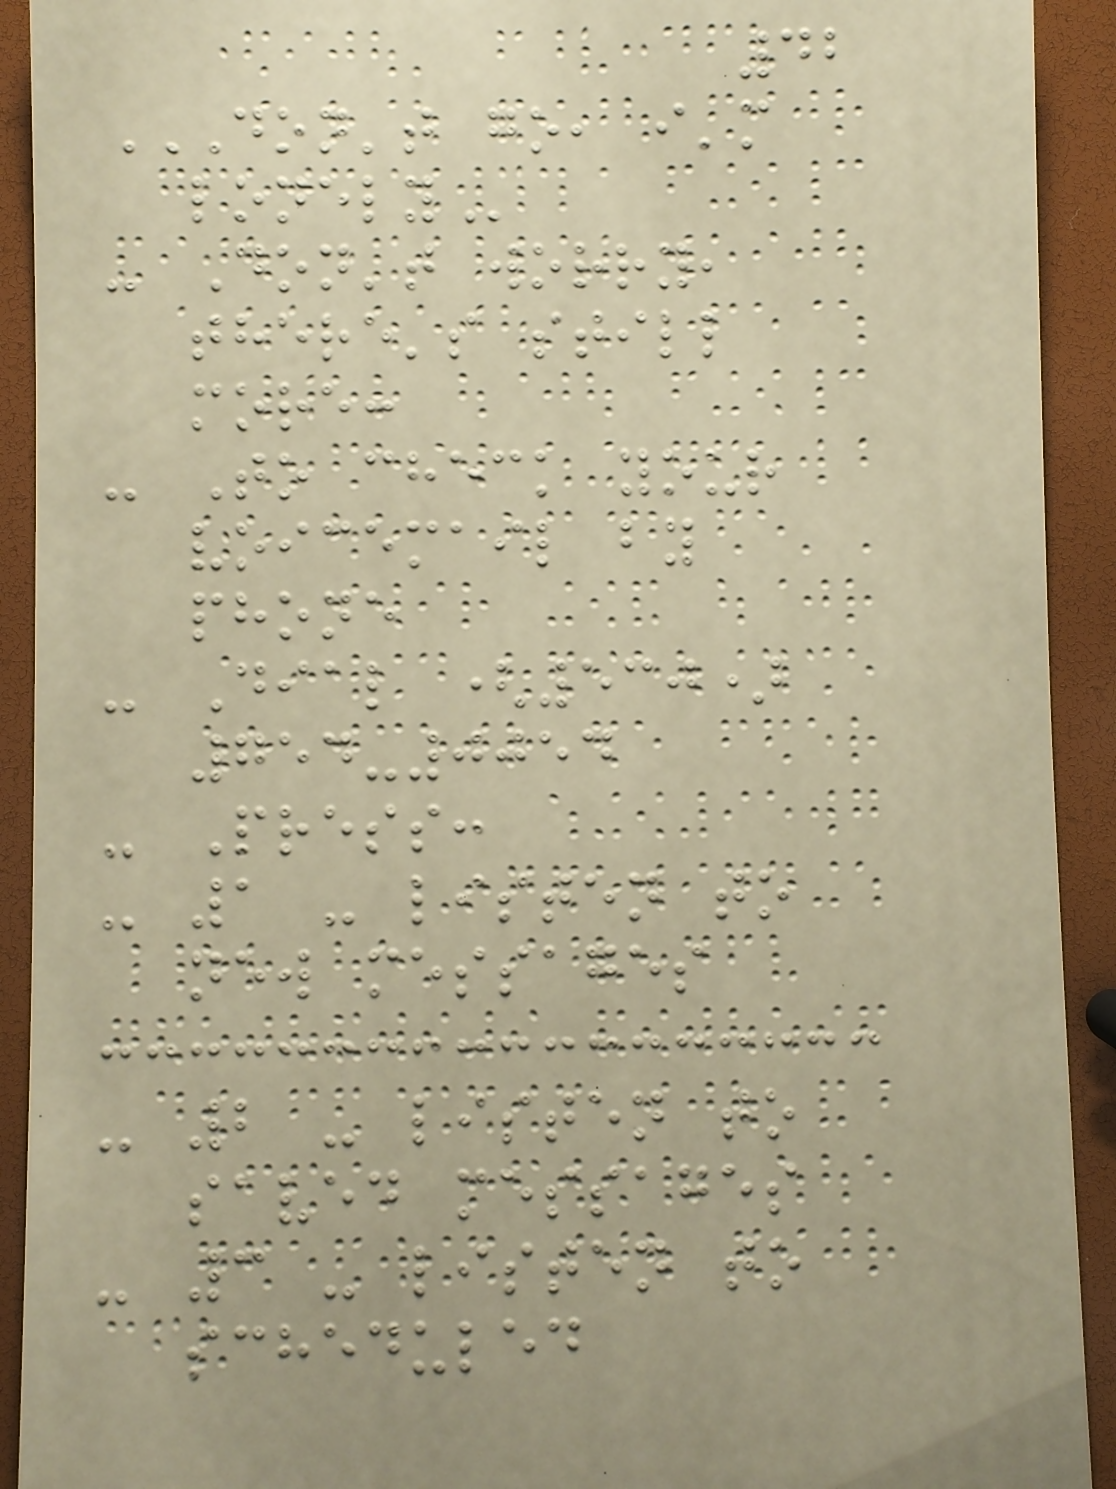42
DON'T GO, I'M
LONELY
- Don't worry,
there's still
more:
- To check your
voicemail by
phone
- Dial (530)
754-0054
- Press:
- 1 - listen to
new messages
- 2 - listen to
saved messages
- 3 - listen to
scheduled
